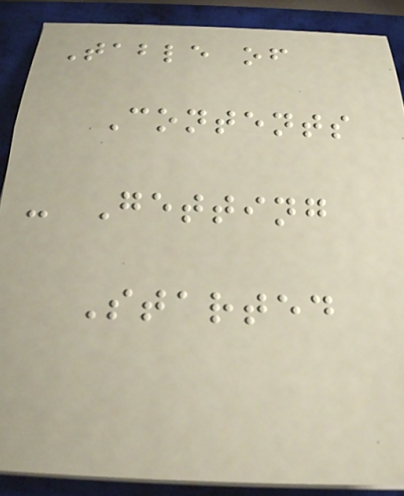Table of
Contents
- Getting
Started
